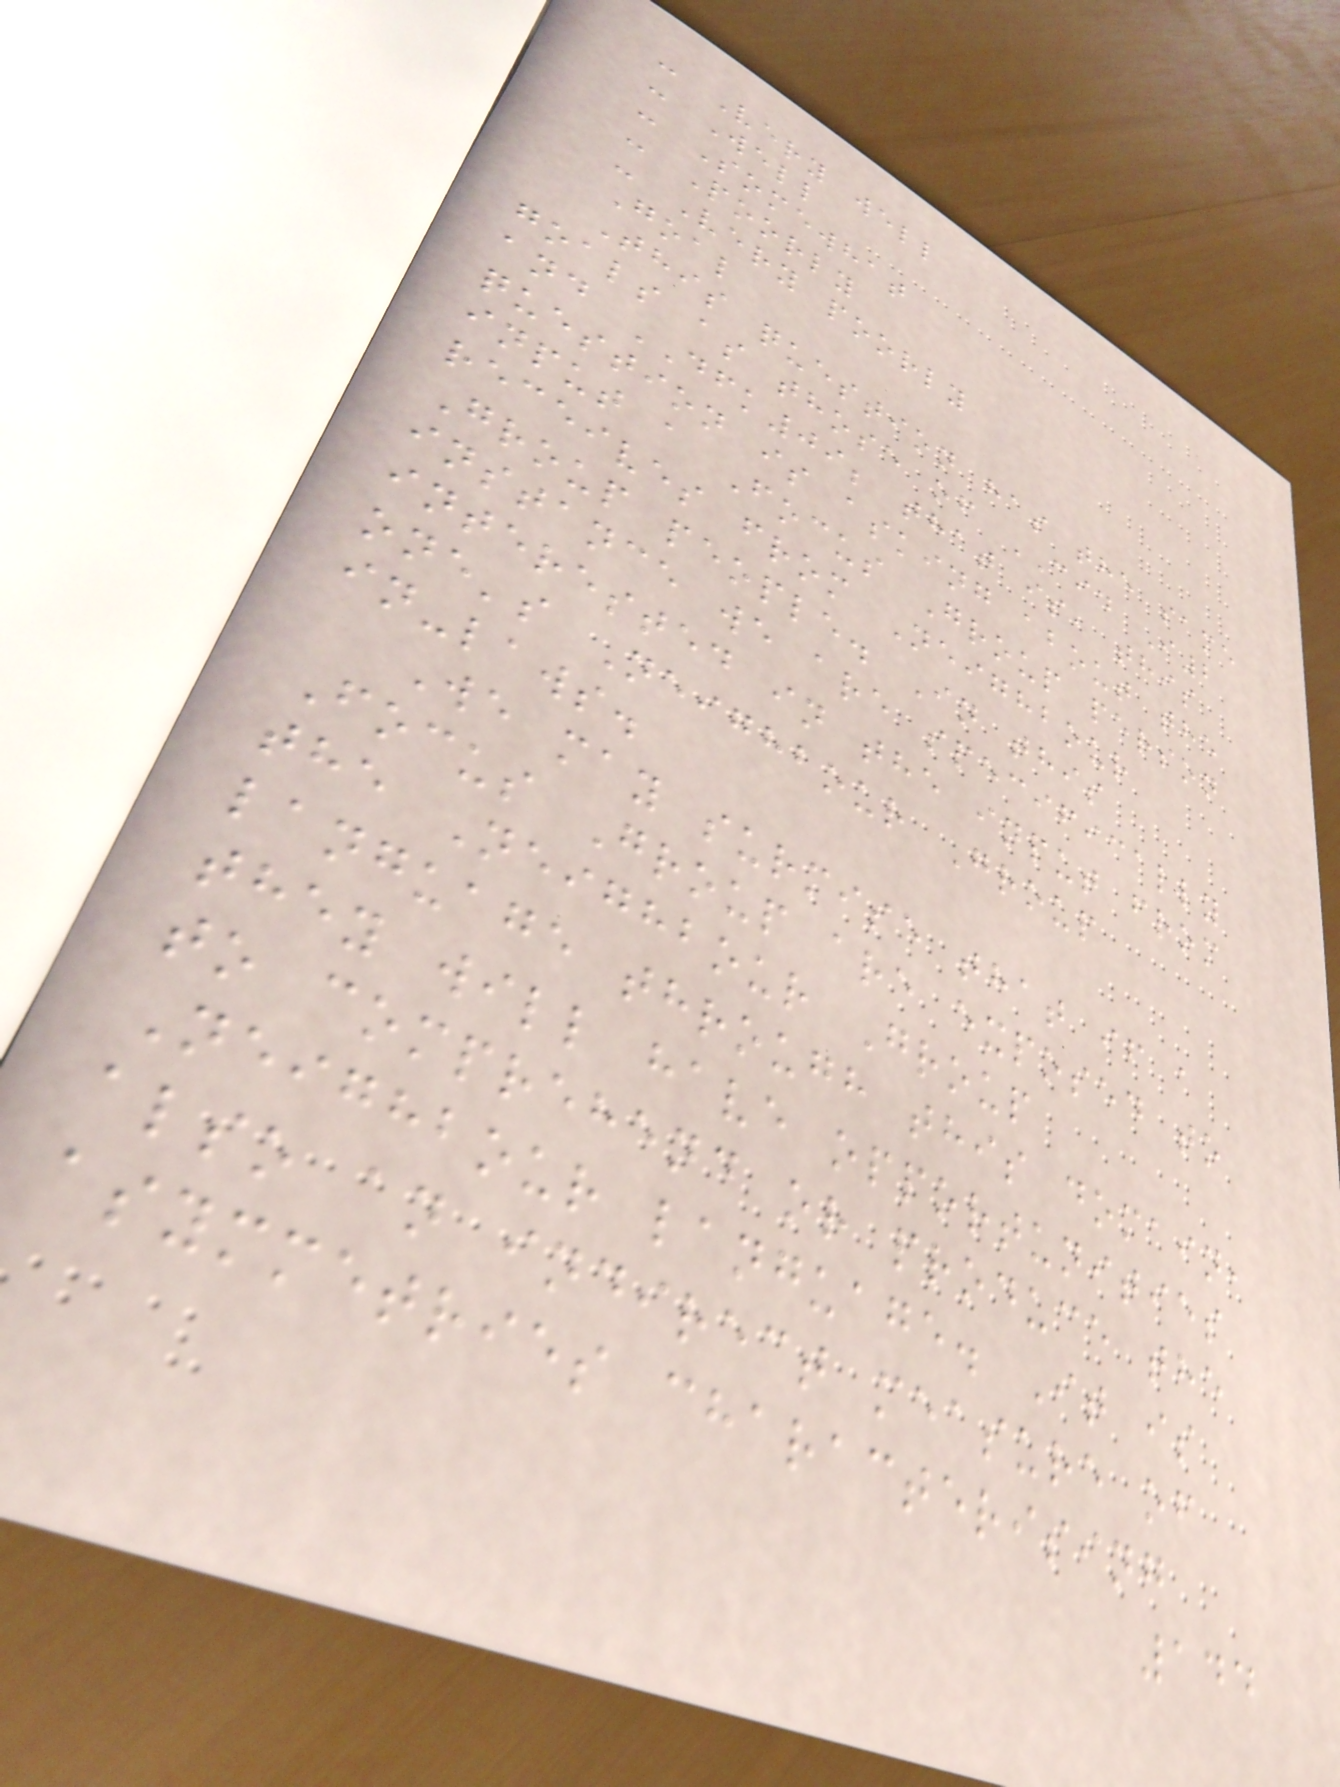- Very well
- Well
- Somewhat
- Poorly
- Very poorly
Goal
This question has the same
goals as those of CID I2
and DFK09; that is, this
question is asking about the
input a Focus Group person
receives from Neighbour
Group people. In this
instance we are specifically
interested in the input from
one's Neighbour Group
in-laws.
We may surmise that if a
Focus Group are exposed to
the Neighbour Group
language through this domain,
they will have opportunities
to comprehend or produce the
Neighbour language. It is
also an indirect measure of
asymmetries characterising
144
